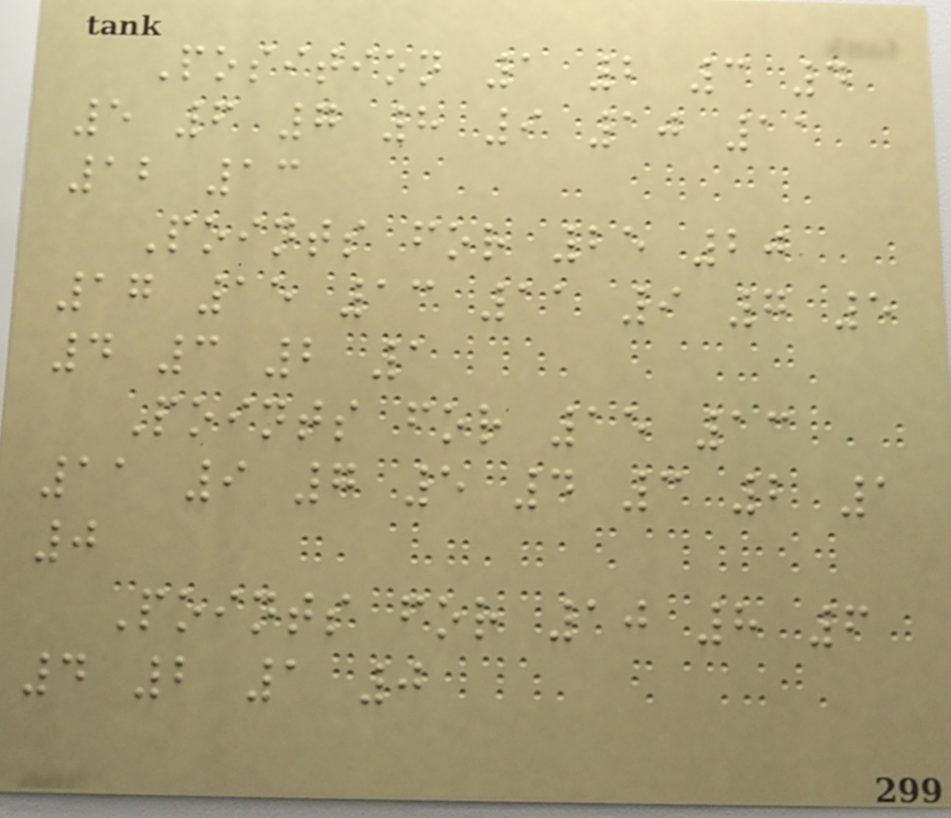Position 1 2 3 4
5 6 7 8 9 10 11
12 13
Points for 25 20
17 15 13 11 9 7 5
4 3 2 1
Points for 15 13
11 9 7 5 4 3 2 1
0
Points for 10 8 6
4 2 1 0
